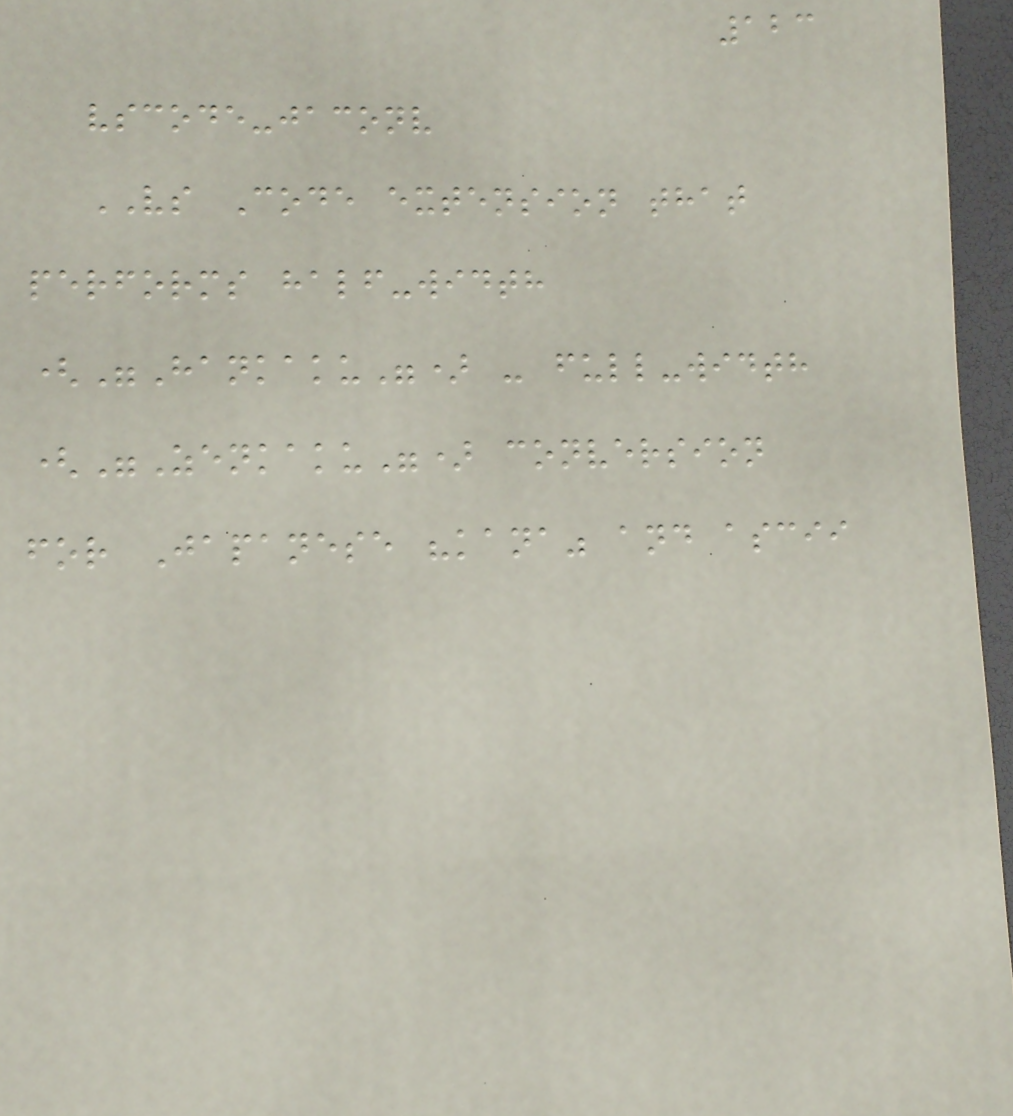123
vscode-jaconv
VS Code extension that
performs half-width
("Hankaku") - full-width
("Zenkaku") conversion
for Japanese "kana" and ascii
